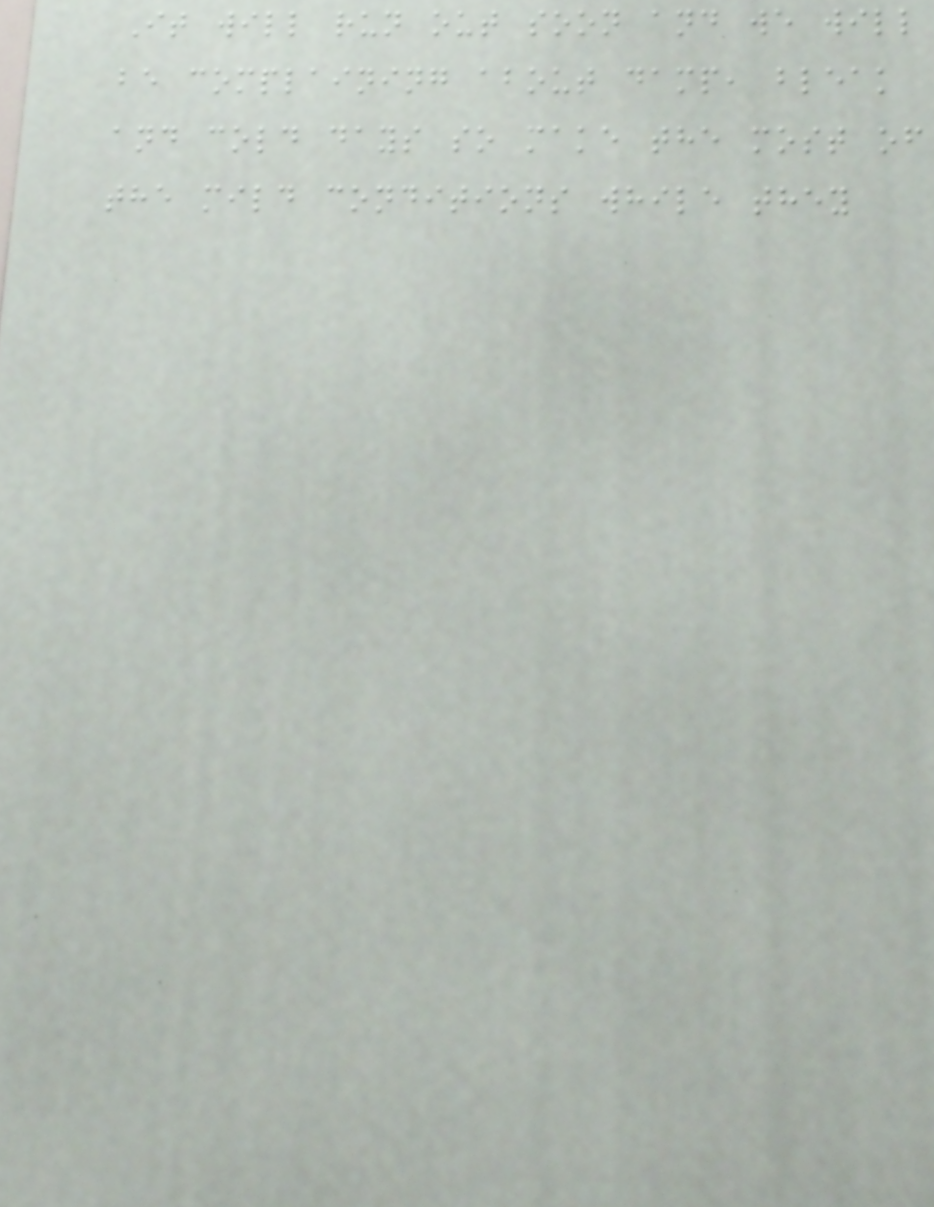It will run out soon and we will
be complaining about damp, bleak
and cold days so make the most of
the mild conditions while they
